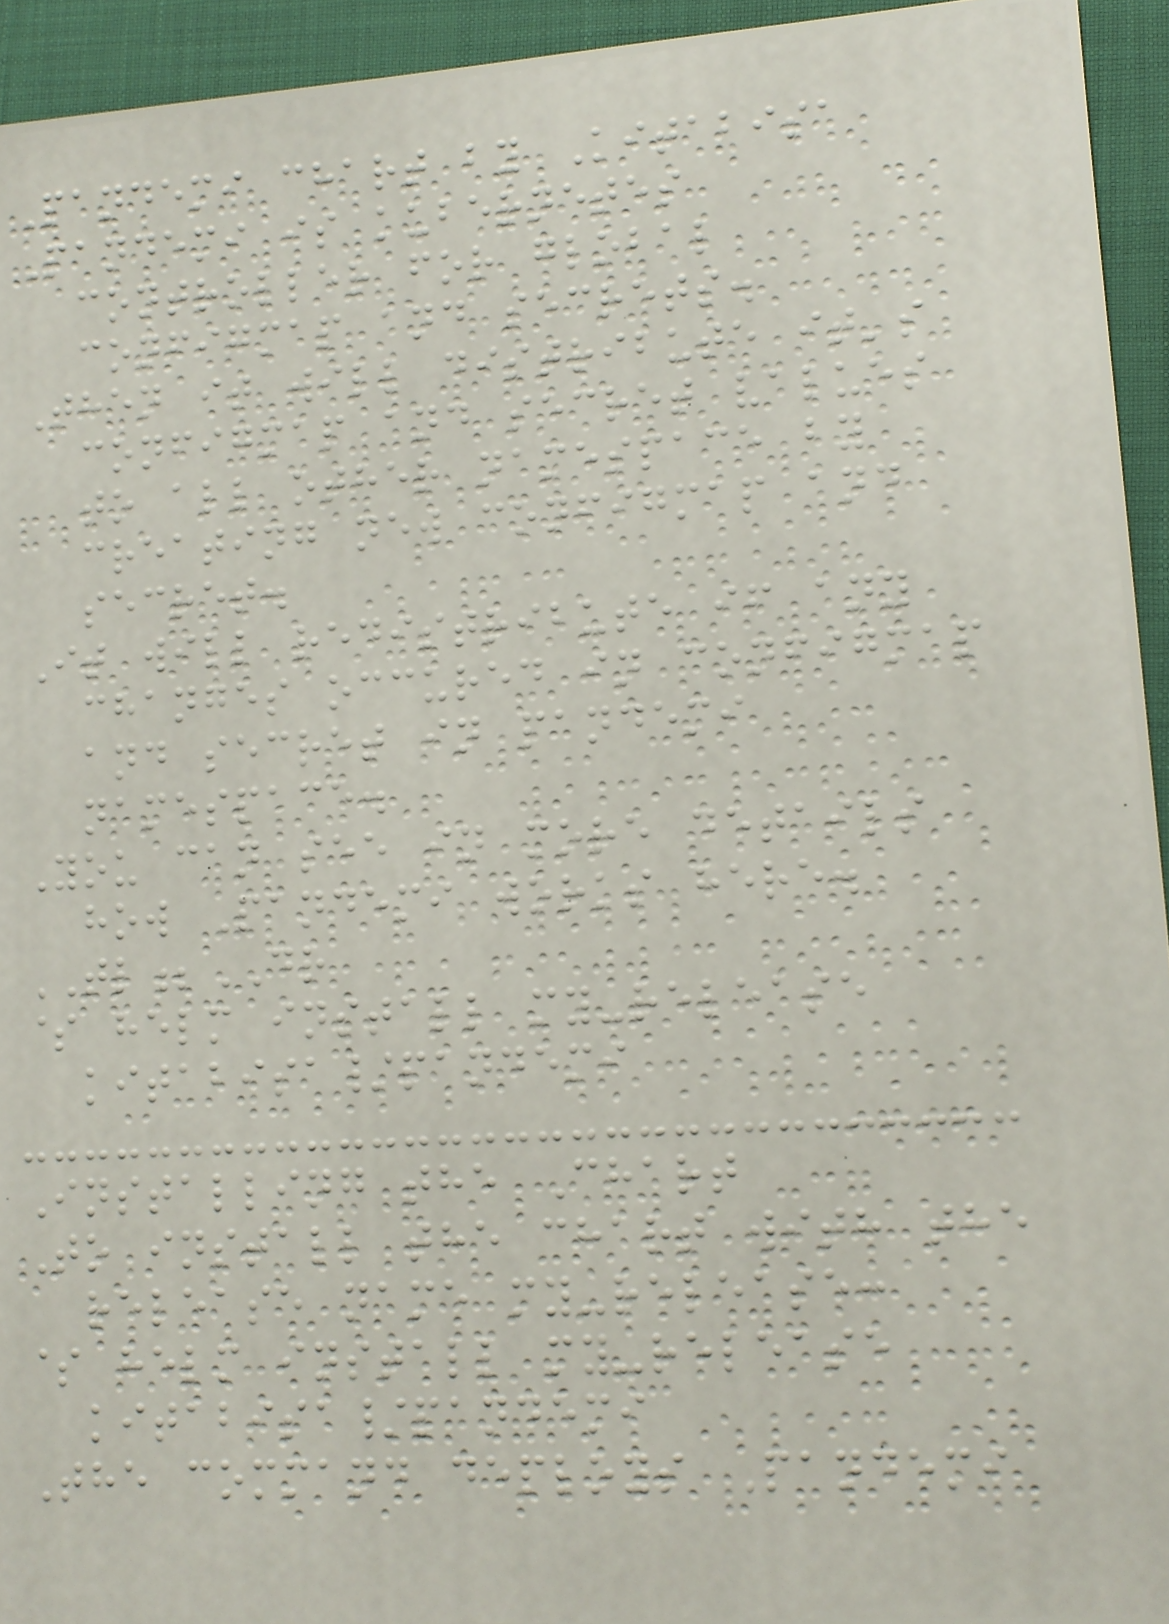Pandemi chart by Kitabisa
Pandemi is kubernetes
controller for global
configmap and secrets.
Then it will distribute it's
configmap and secret values
to all other namespace by
creating new configmap and
secret.
It will redistribute if any
changes occured in configmap
and secret in pandemi
namespace.
You can see in more details
how Pandemi works here.
TL;DR
$ helm install my-release
kitabisa/pandemi
Installing the Chart
To install the chart with the
release name my-release:
$ helm install my-release
kitabisa/pandemi
The command deploys Pandemi
